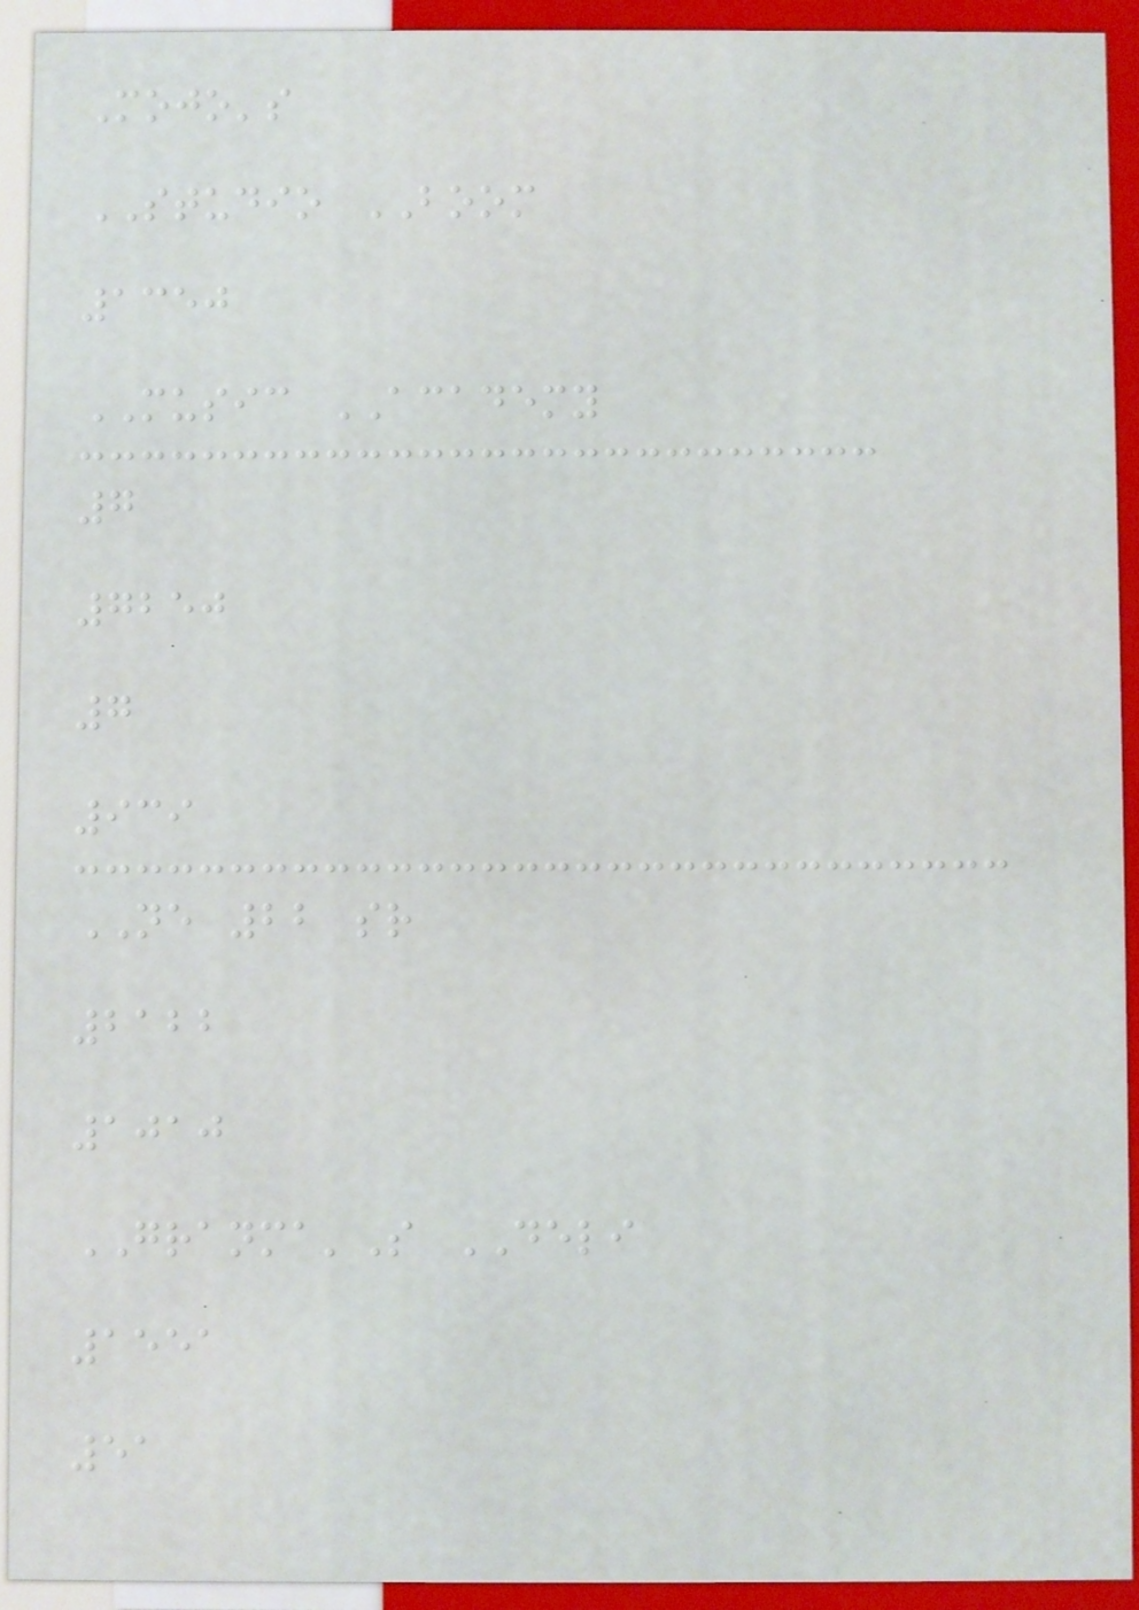Mojo's
STUDIO BOOM
1350
MUSIC ACADEMY
7
7250
7
939
NE 22 sr
2122
1010
GRANMA'S DELI
1551
51
